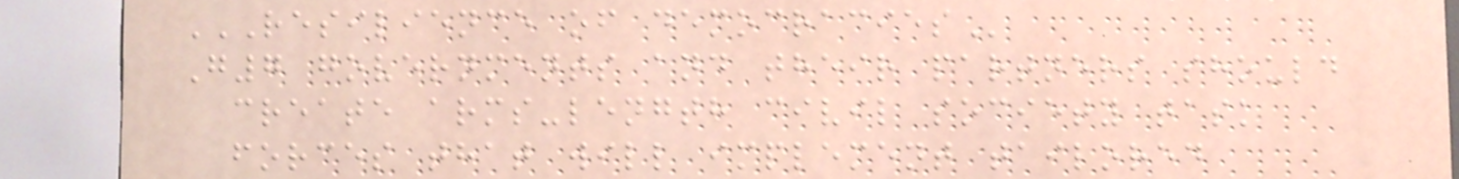RESILIENCE OF DEMOCRACIES
G7 governments and their partners should
create arms-length civil society task
forces that will implement tailored
